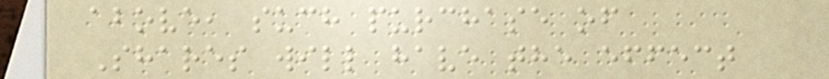above, such purchase of
Shares will have the effect
